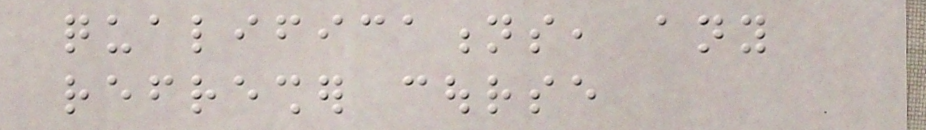qualifications, any
refresher course
